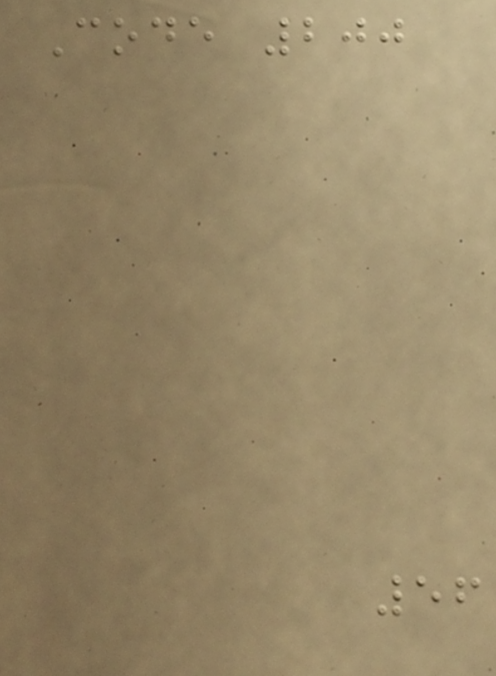Code 200
56
